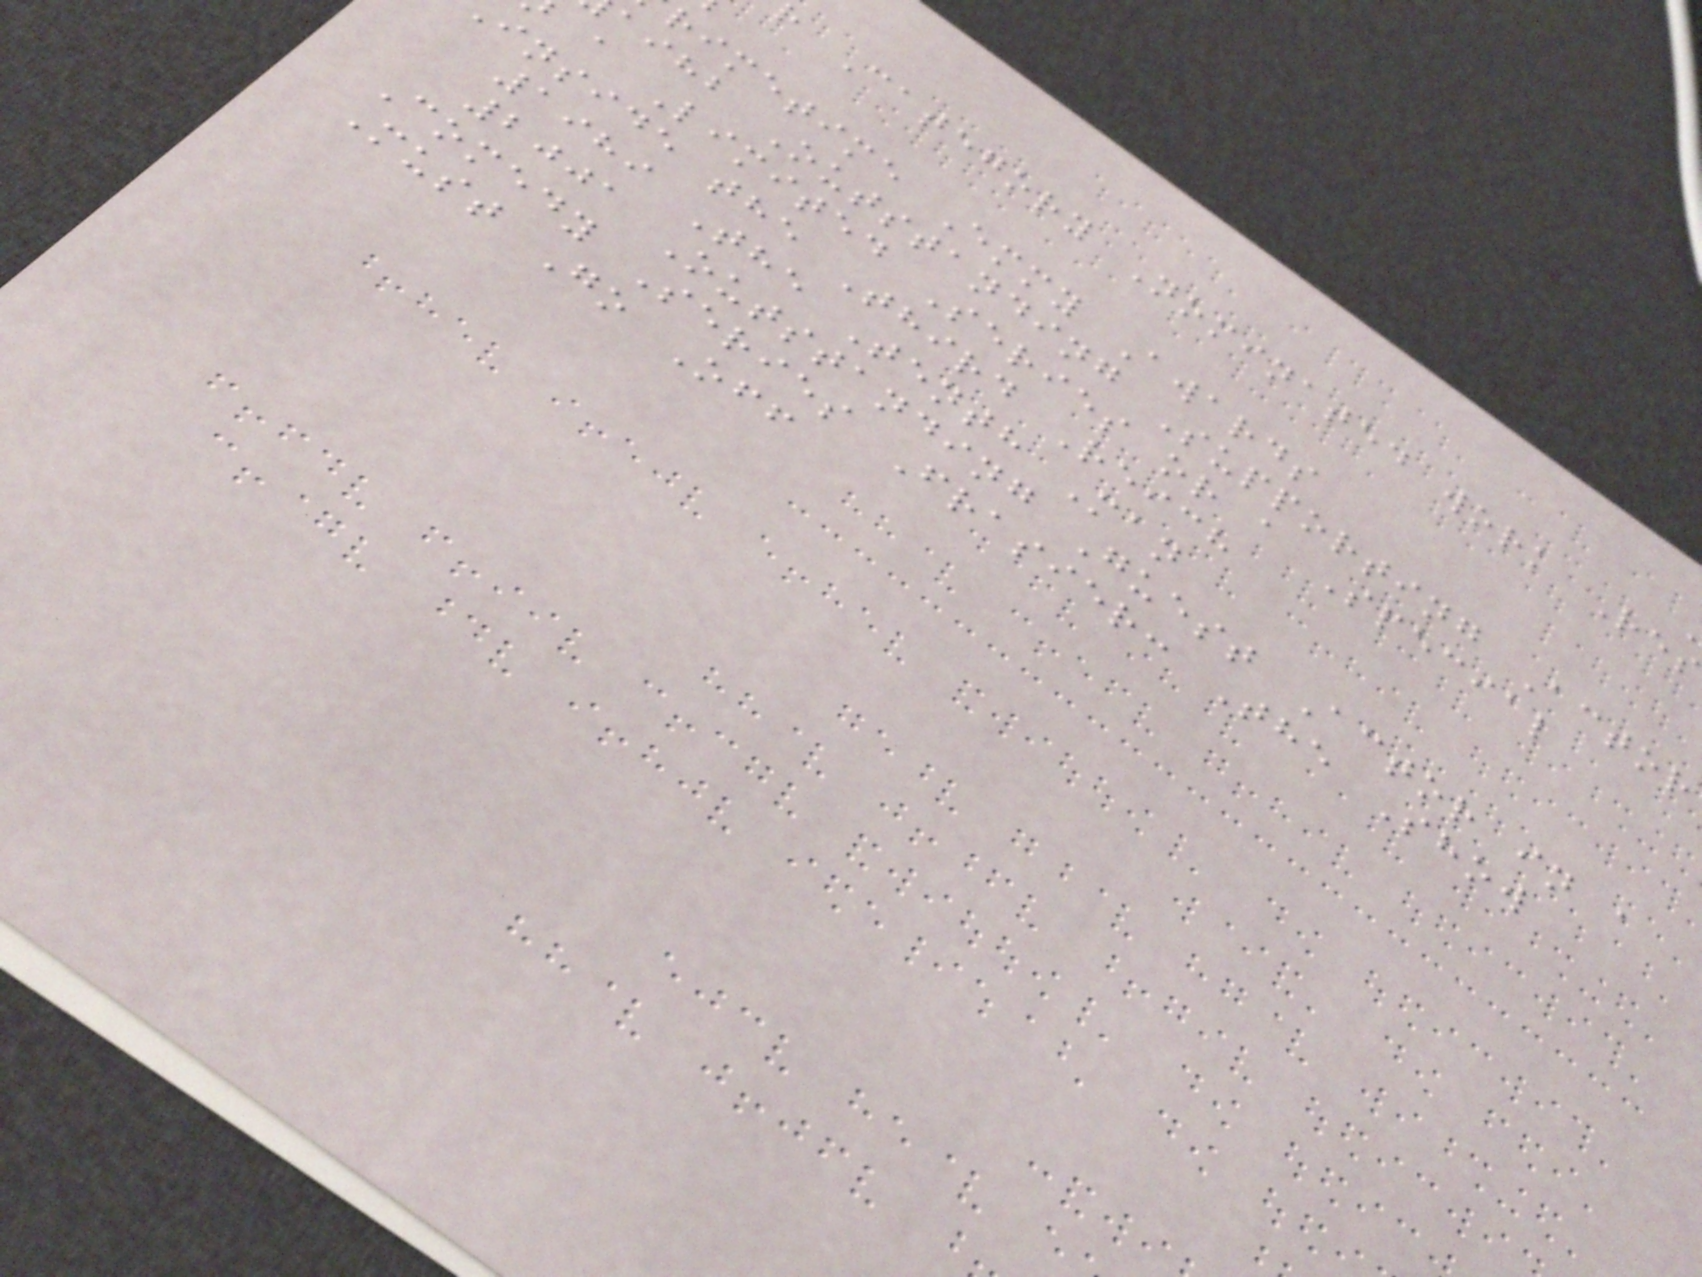r Category Nominated work Res
rimetime Emmy Awards
aihb Outstanding Supporting Actor
a Limited Series or a Special
inside the Third Reich
1989 The Tenth Man
2001 Outstanding Guest Actor in a
Comedy Series Frasier: The Show
Must Go Off
